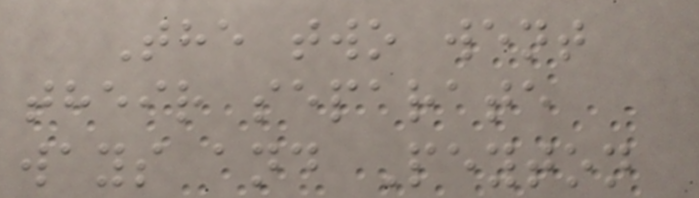The two went
their separate
ways and Peyton
